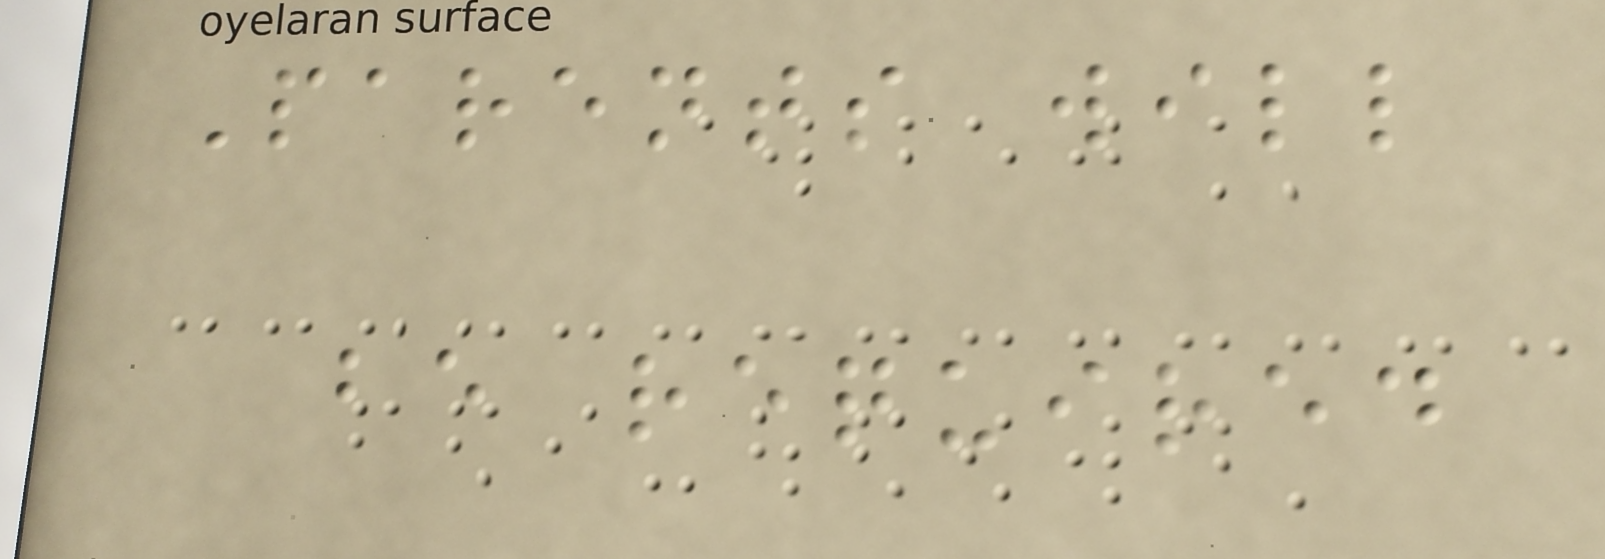Parents will
be required
